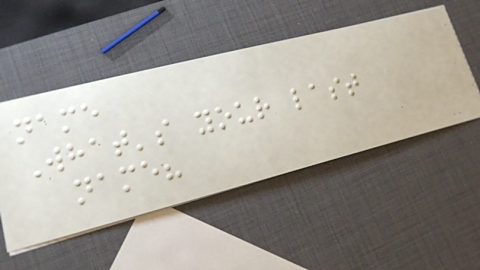name
What's your last
name?
